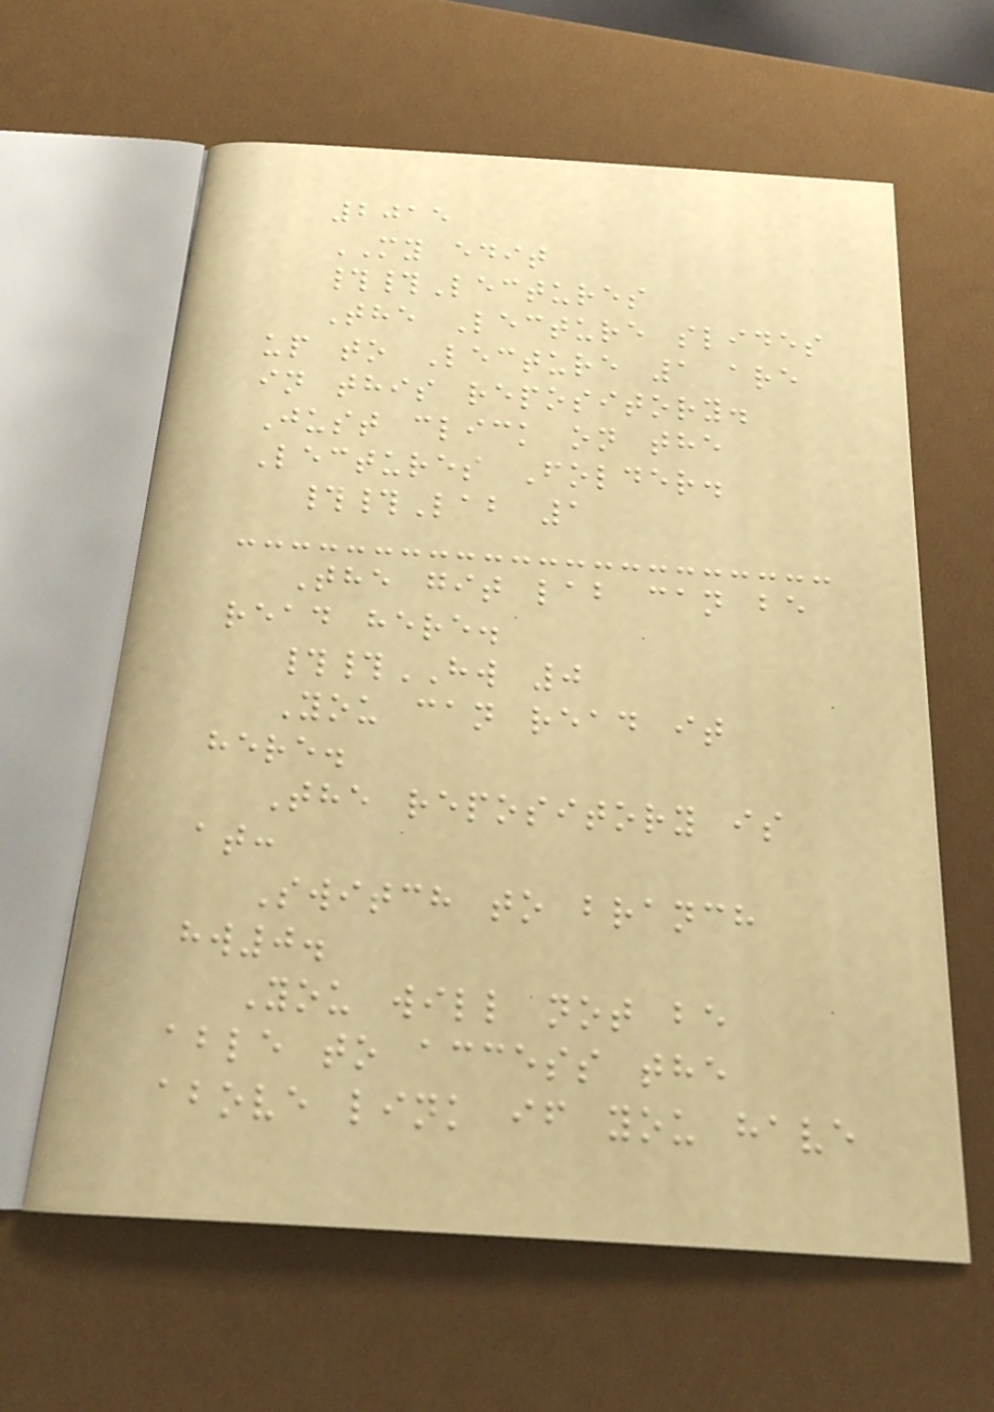2015
MY edit
##Lectures
The Lecture slides
up to Lecture 1 are
in this repository.
Just click on the
Lectures Folder.
##Lab 1
The git lab can be
read here.
##HW 0
You can read it
here.
The repository is
at:
Switch to branch
hw0.
You will not be
able to access the
above link if you have
